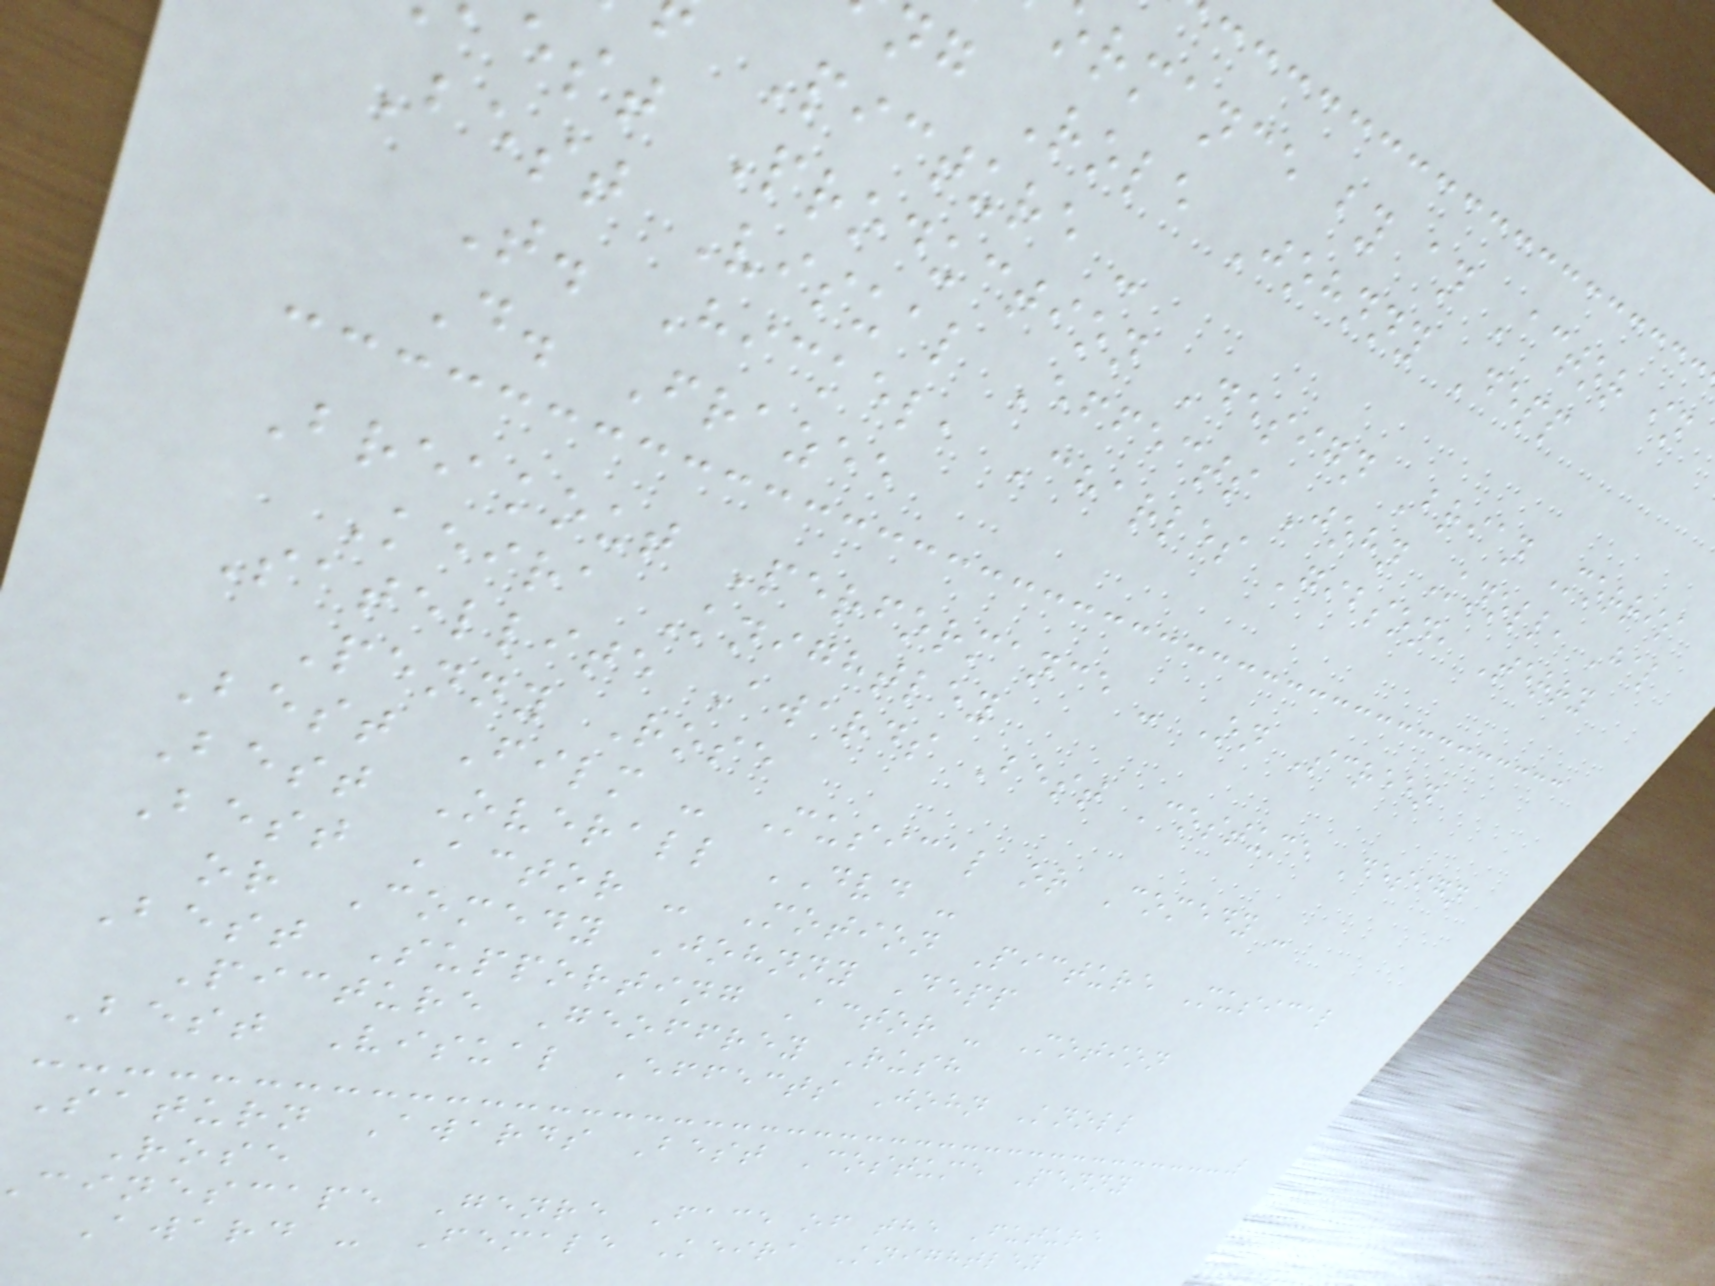rmance by an Actor in
ng Role Johnny Depp
Picture -
est Production Design Brian Morris
Best Visual Effects John Knoll, Hal
T. Hickel, Charles Gibson, Terry
D. Frazee
Breakout Performance - On Screen
Keira Knightley
Satellite Awards Best Costume Design
Penny Rose
Best Film - Musical or Comedy -
Best Overall DVD -
Best Actor - Motion Picture Musical
or Comedy Johnny Depp
Best Supporting Actor - Motion
Picture Geoffrey Rush
Best Visual Effects John Knoll
Saturn Awards Best Costume Penny
Rose
cinescape Genre Face of the Future
Award - Female Keira Knightley
